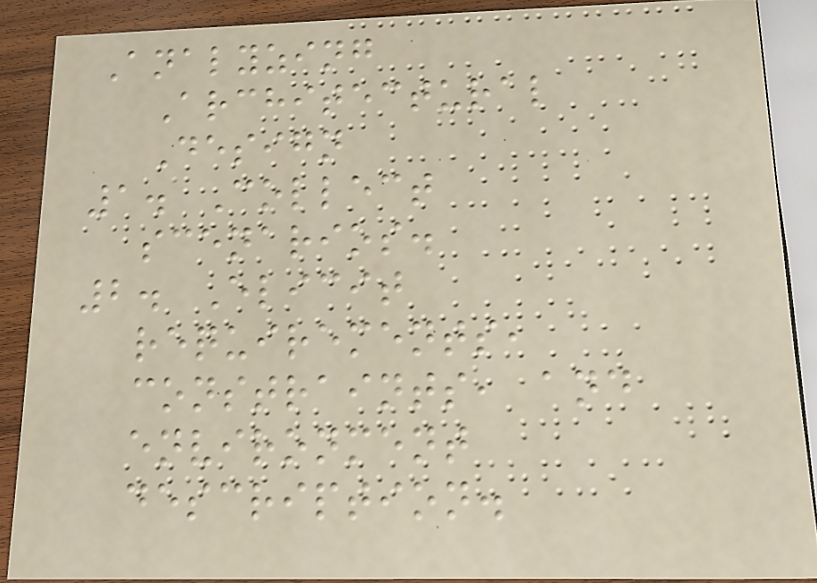Analyzing
Architectural
Design
1. Collect
scenarios.
2. Elicit
requirements,
constraints, and
environment
description.
